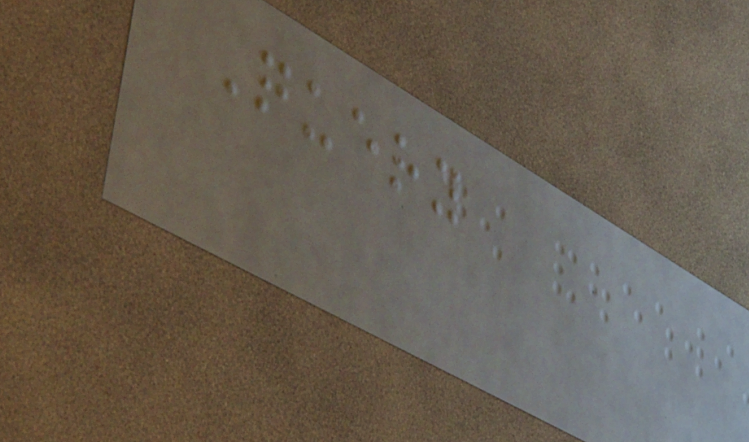Query
